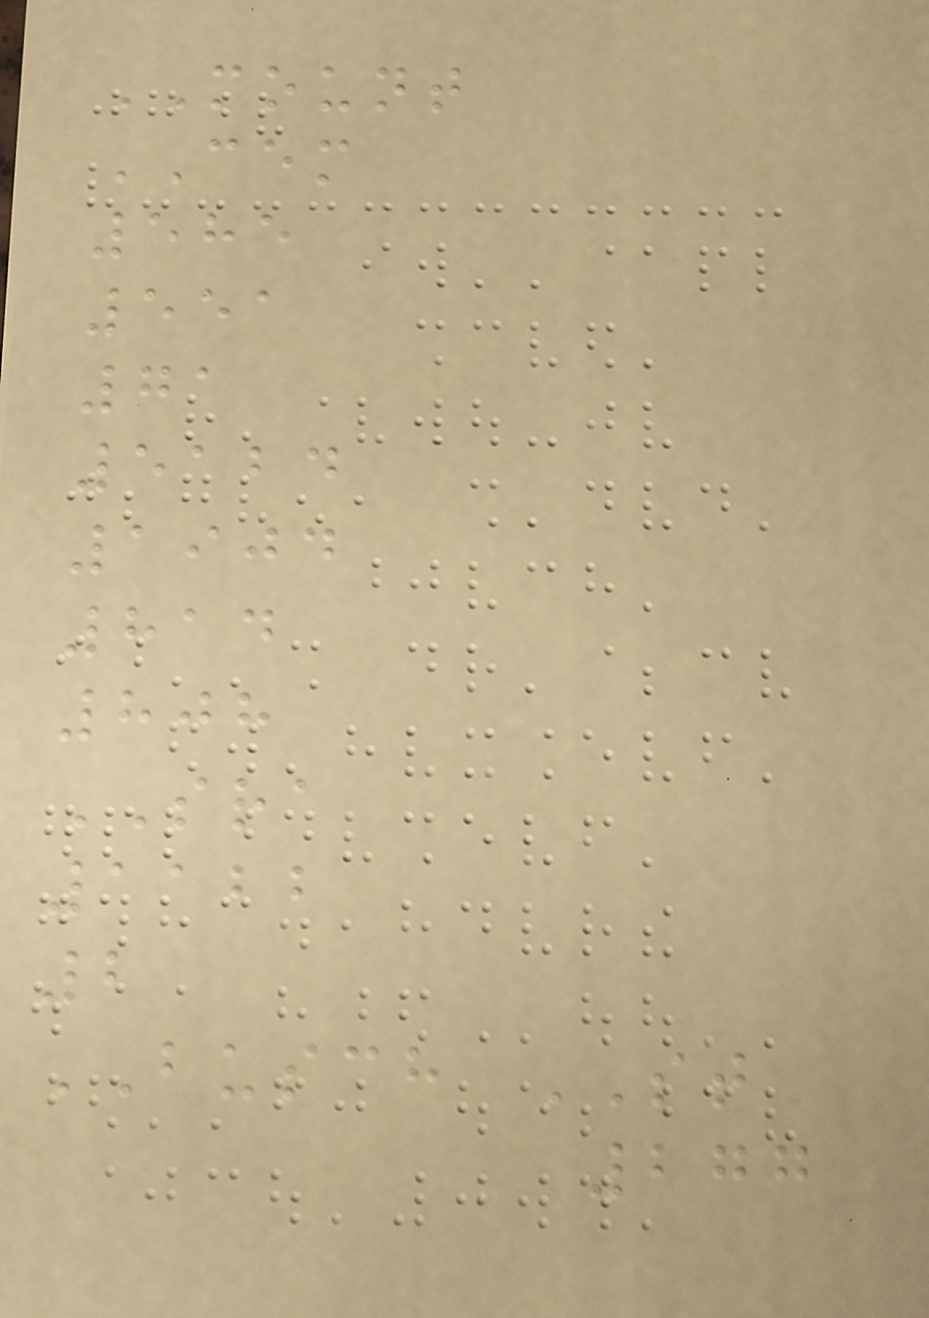MOUNT
CEM
585
551
71
5124
1904
814
808
SRA
1122
2
BUSCH ST
277
